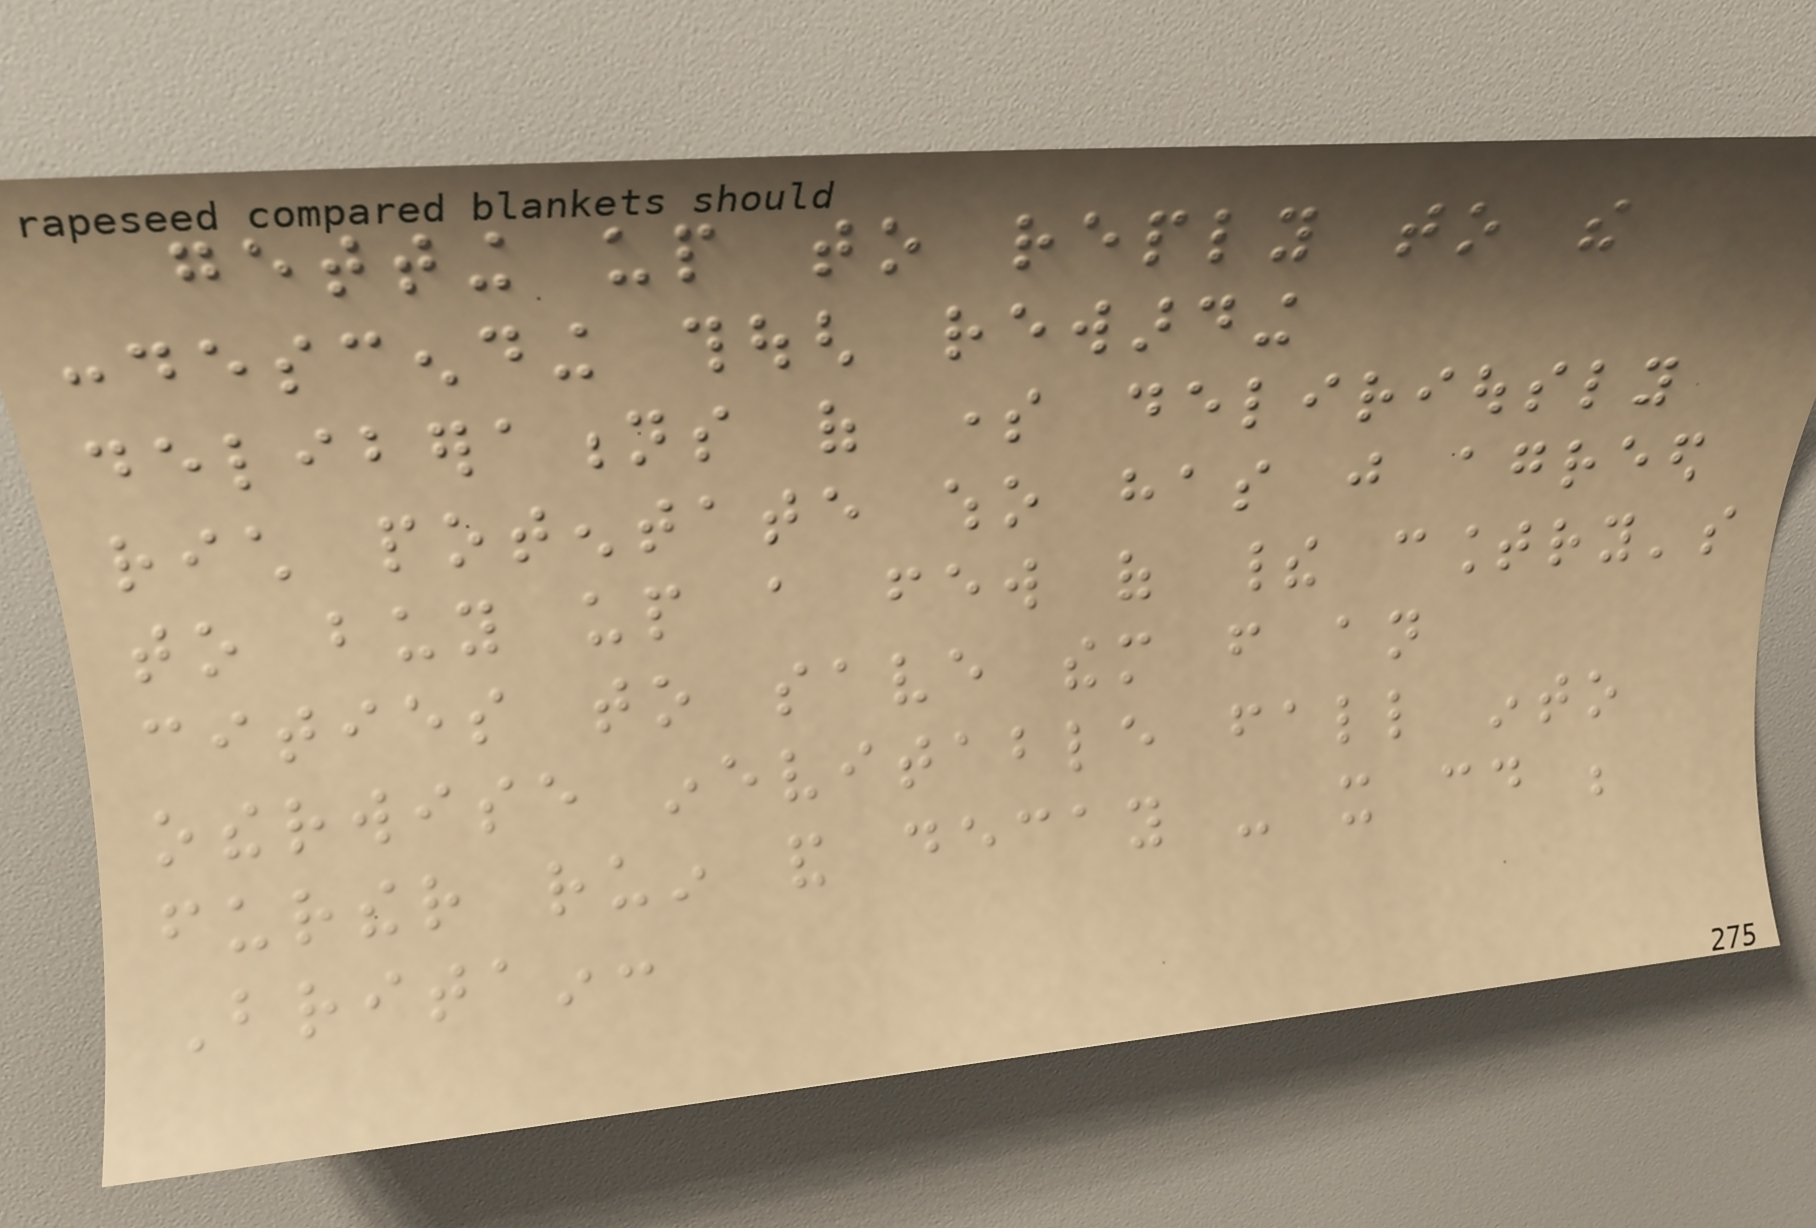getting up to reply to the
condescending though rewarding
deliberations of some deliriously
rich potentate who has just agreed
to buy up a few of their country's
cities to save them from an
otherwise inevitable fall into
further ruin and decay - it could be
Britain:
